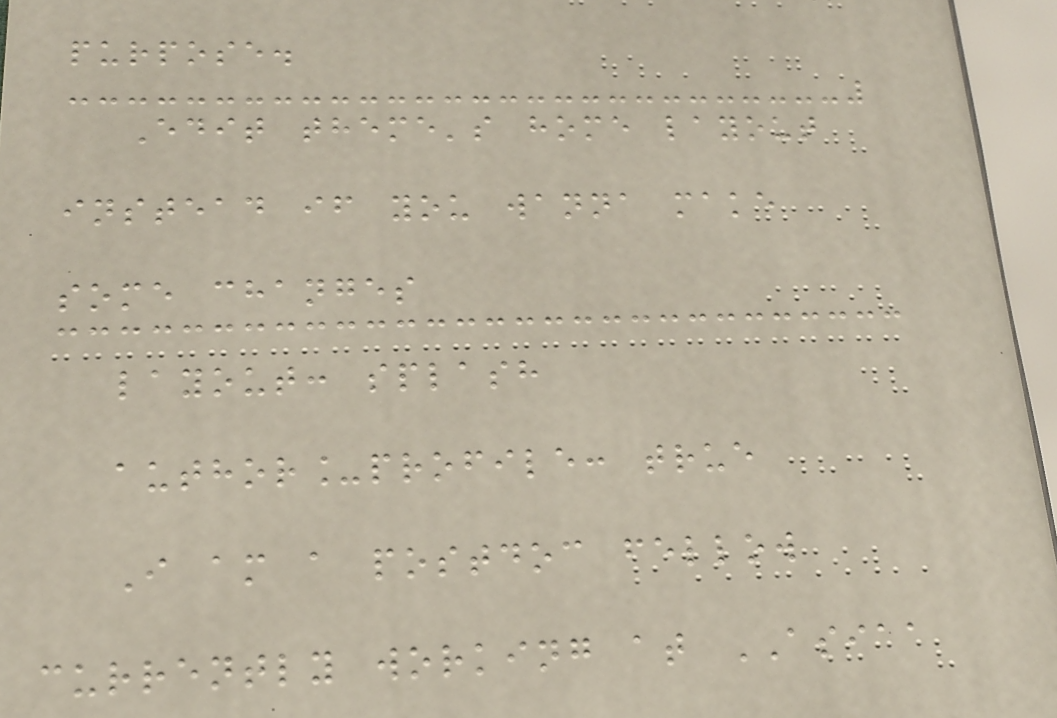purpose.
Edit theme's home layout
instead if you wanna make
some changes
layout: splash
author_profile: true
I am a postdoc fellow
currently working at ASIAA
